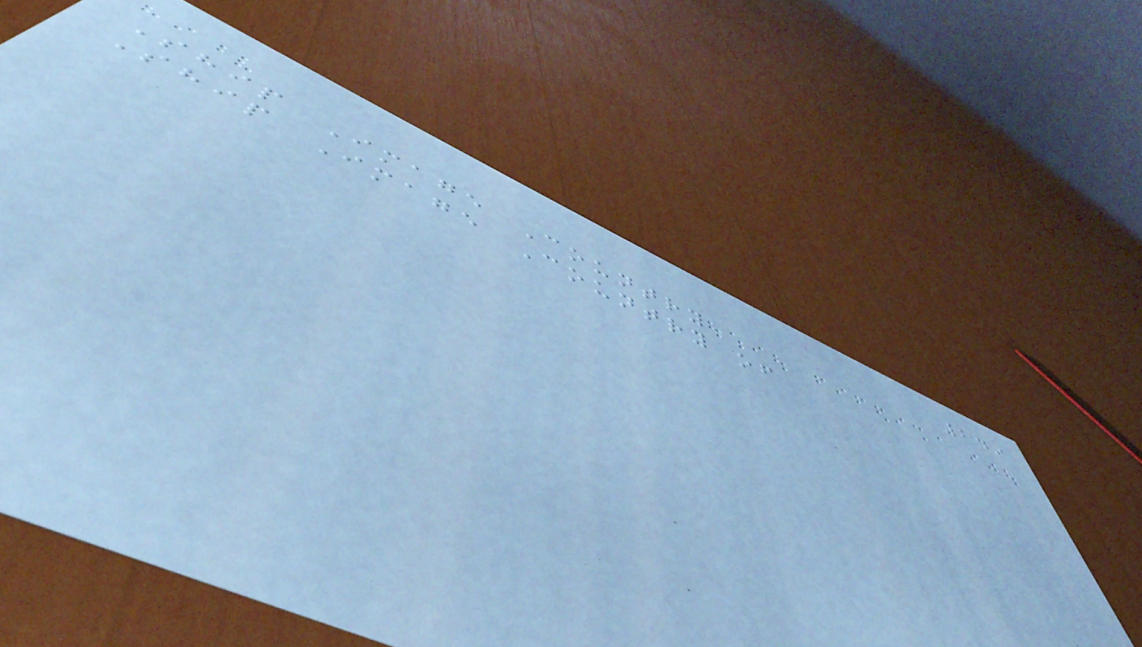249
Ship Image Country
Ship Image Country of
